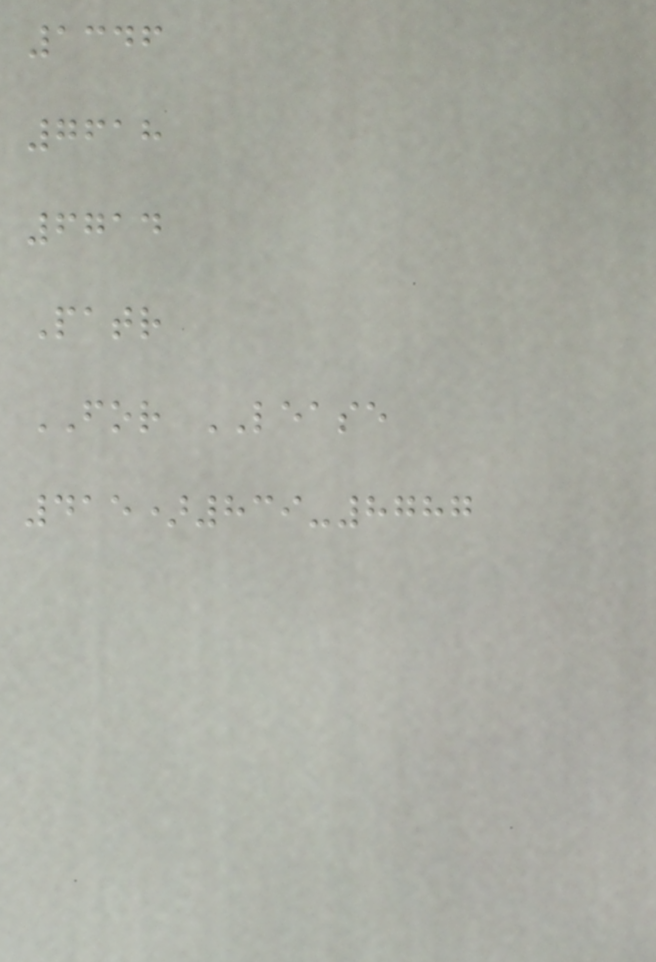1346
7618
6714
Patr
FOR LEASE
415)839-8787
